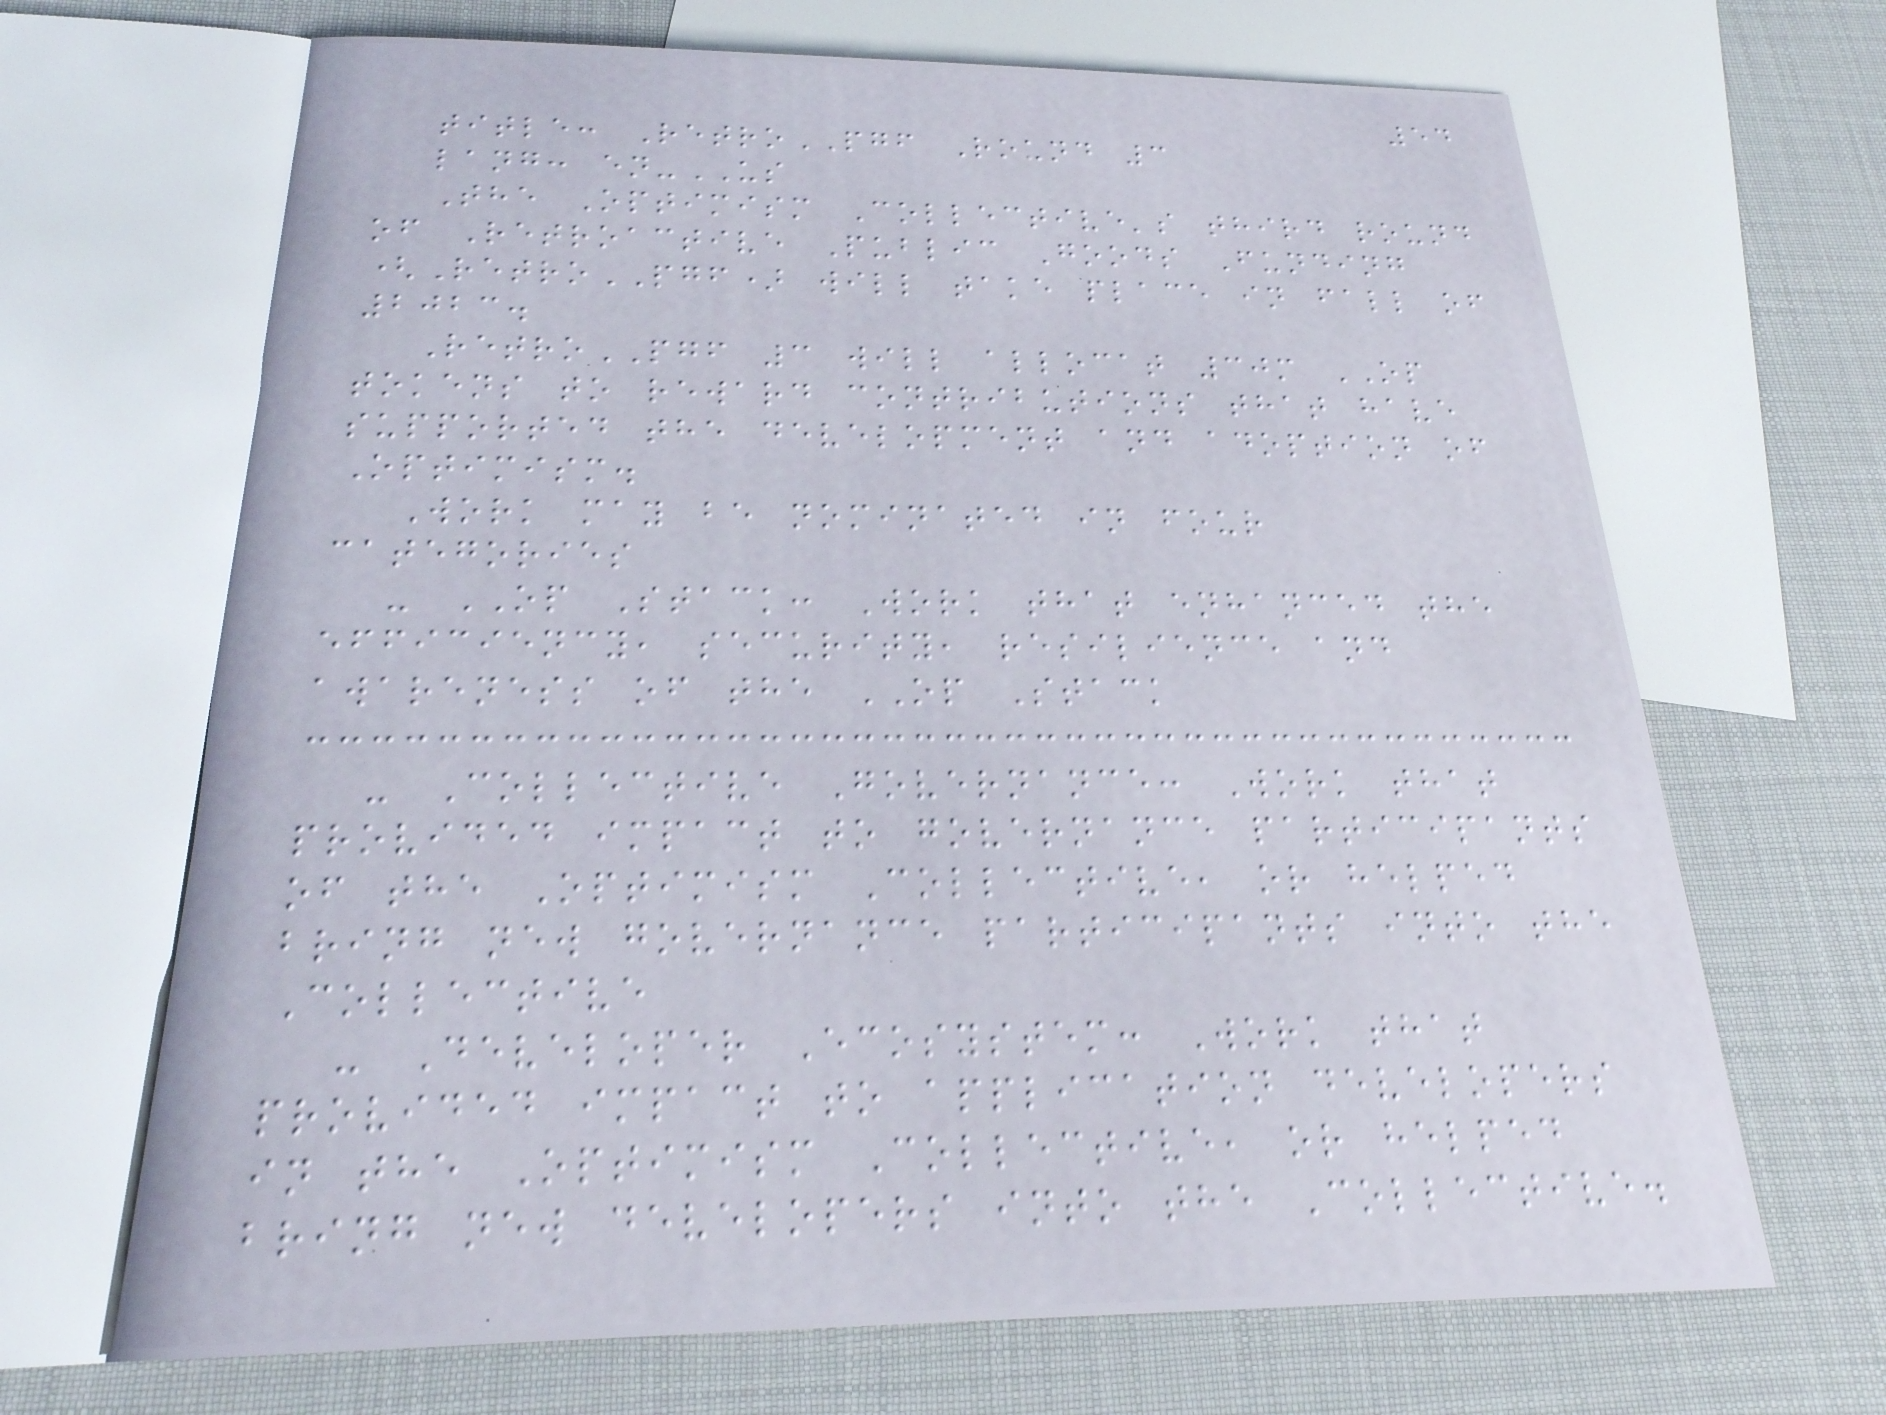54
title: RetroPGF Round 3
lang: en-US
The Optimism Collective's third round
of Retroactive Public Goods Funding
(RetroPGF) will take place in fall of
2023.
RetroPGF 3 will allocat 30m OP
tokens to reward contributions that have
supported the development and adoption of
Optimism.
Work may be nominated in four
categories
- OP Stack: Work that enhanced the
efficiency, security, resilience and
awareness of the OP Stack
- Collective Governance: Work that
provided impact to governance participants
of the Optimism Collective, or helped
bring new governance participants into the
Collective
- Developer Ecosystem: Work that
provided impact to application developers
in the Optimism Collective, or helped
bring new developers into the Collective.
